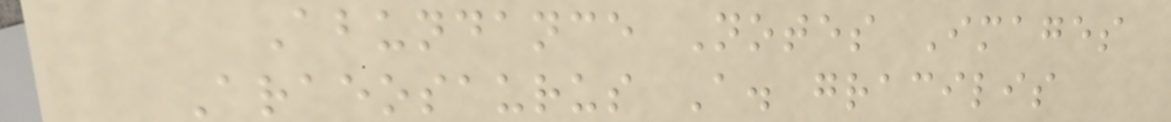Abundance Notes Images
Araeosaurus A. gracilis
